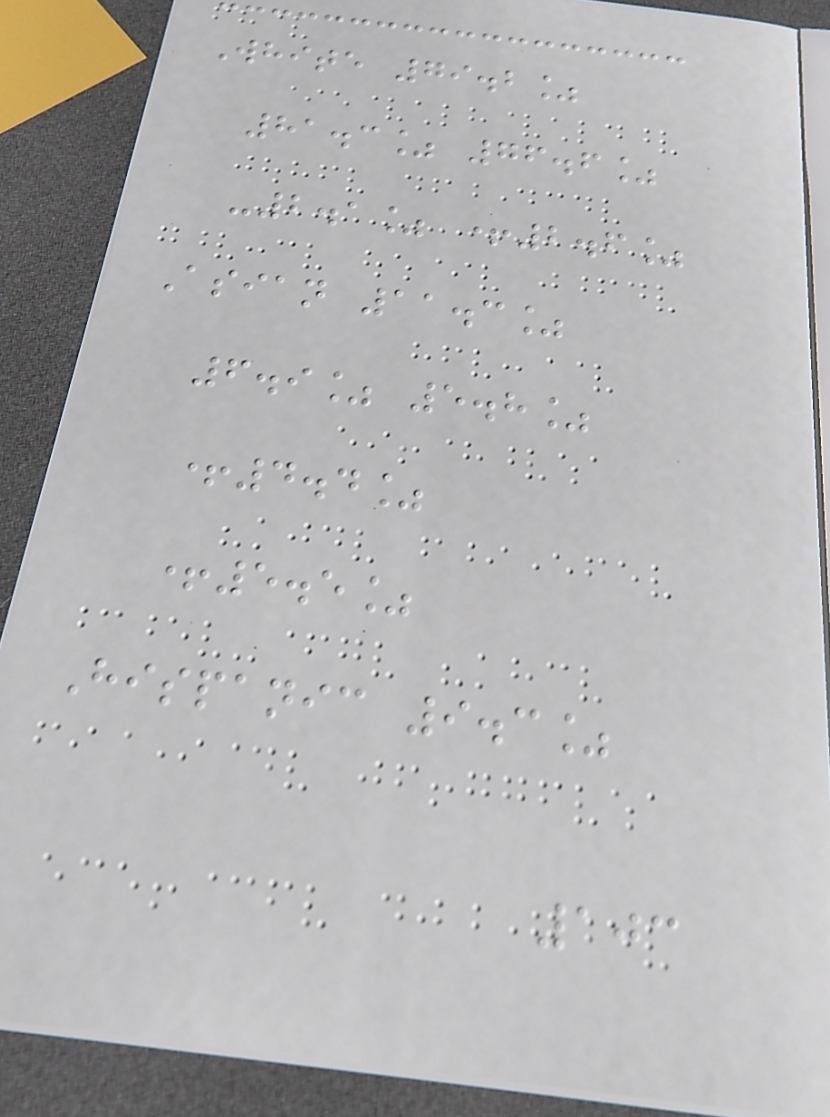White 79.2%
81.3% 76.6%
-2.1% +2.6%
Asian 11.3%
6.9% 5.8%
+4.4%
+5.5%
Hispanic 9.3%
103
